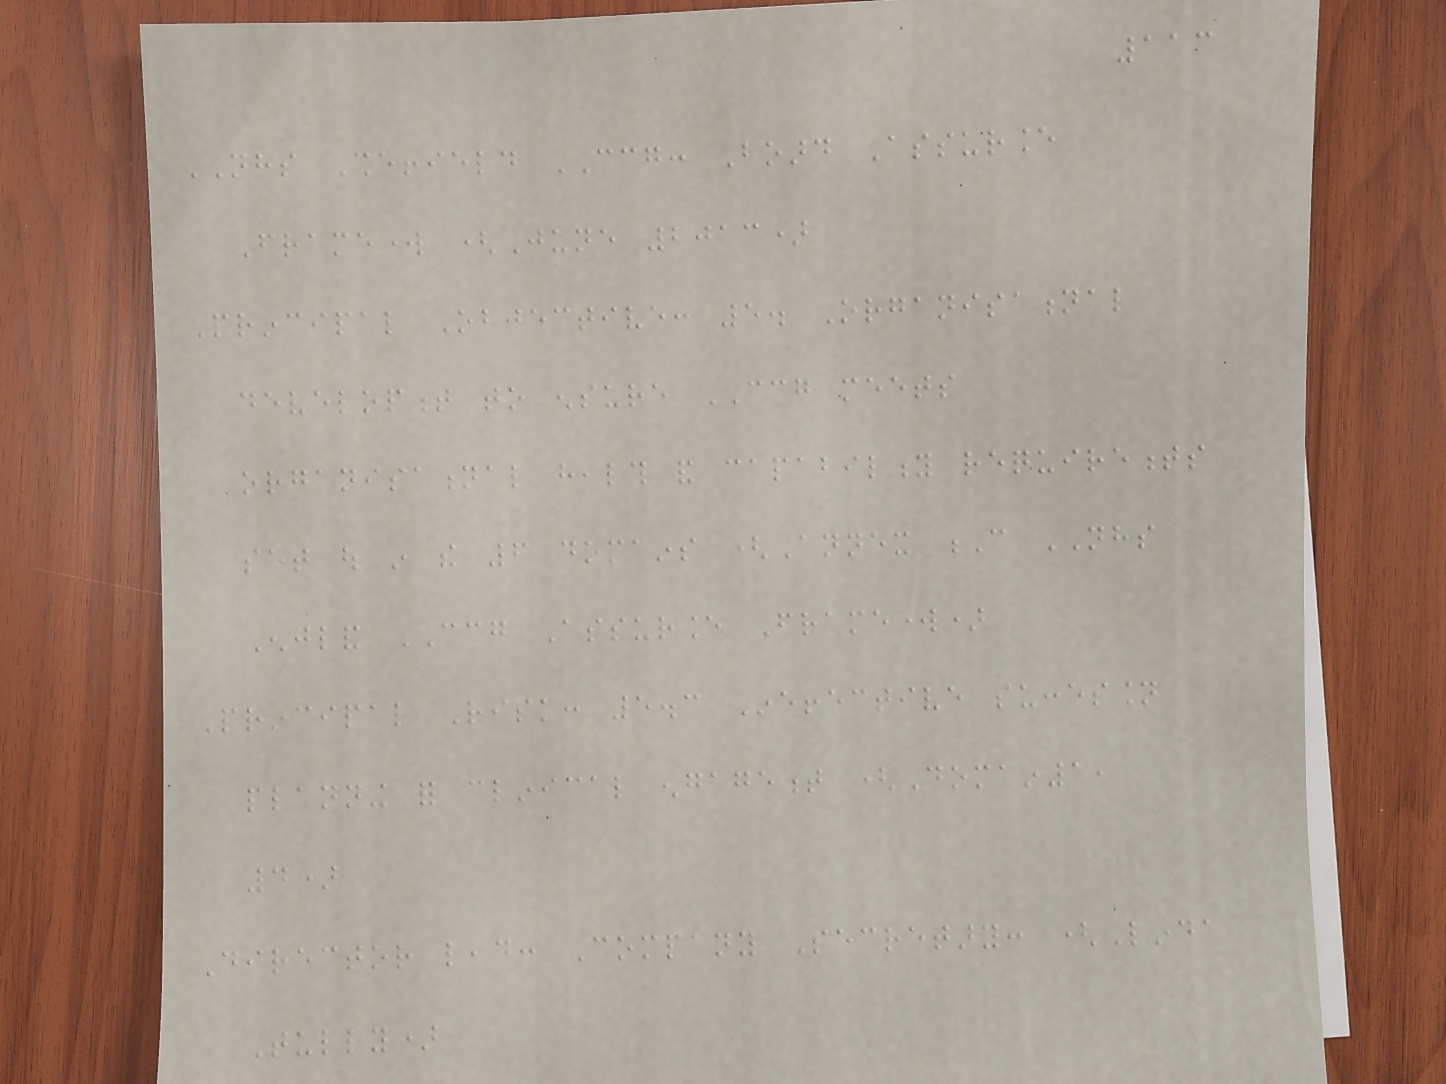113
NHS Sheffield CCG: Board Assurance
Framework (June 2013)
Principal Objective: 5. Organisational
development to ensure CCG meets
organisational health and capability requirements
set out in the 6 domains (Annex C NHS
England CCG Assurance Framework)
Principal Risk: 5.3 Ineffective succession
planning for clinical engagement (Domain1,
4)
Director lead: Company Secretary: (Linda
Tully)
